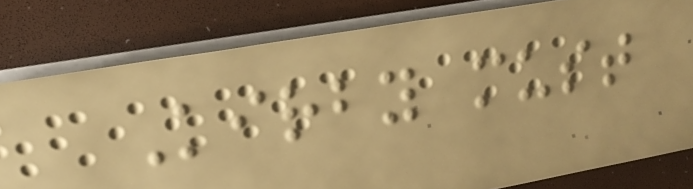Kirby must
